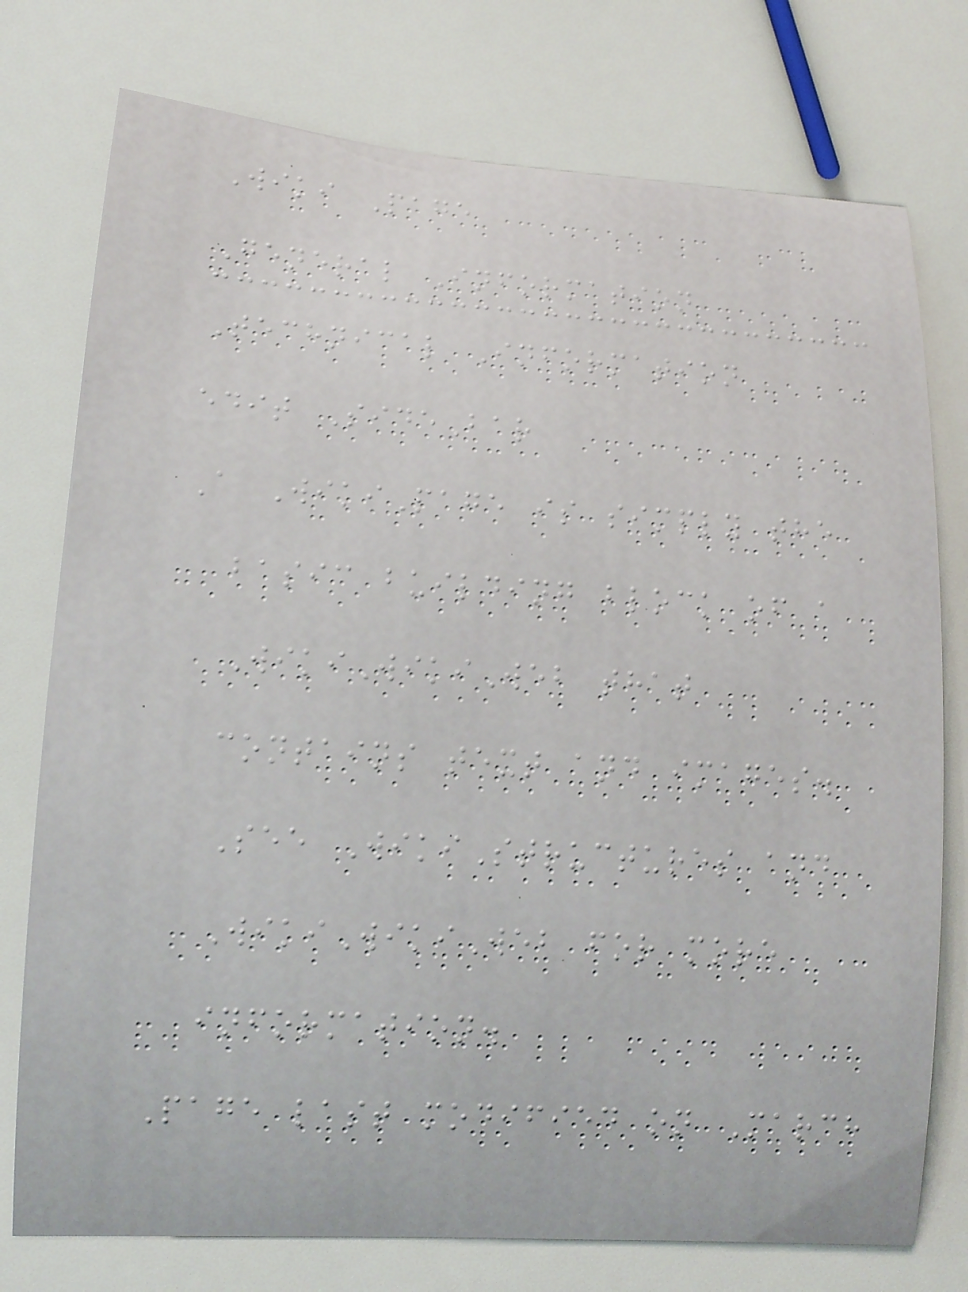Wiki Page
General Information
Technical Information
edit SideBar
A WikiPage is simply the
basic building block of a
WikiWikiWeb that
contains text and images.
See WikiStructures and
WikiWikiWeb for more
information.
Page last modified on March
